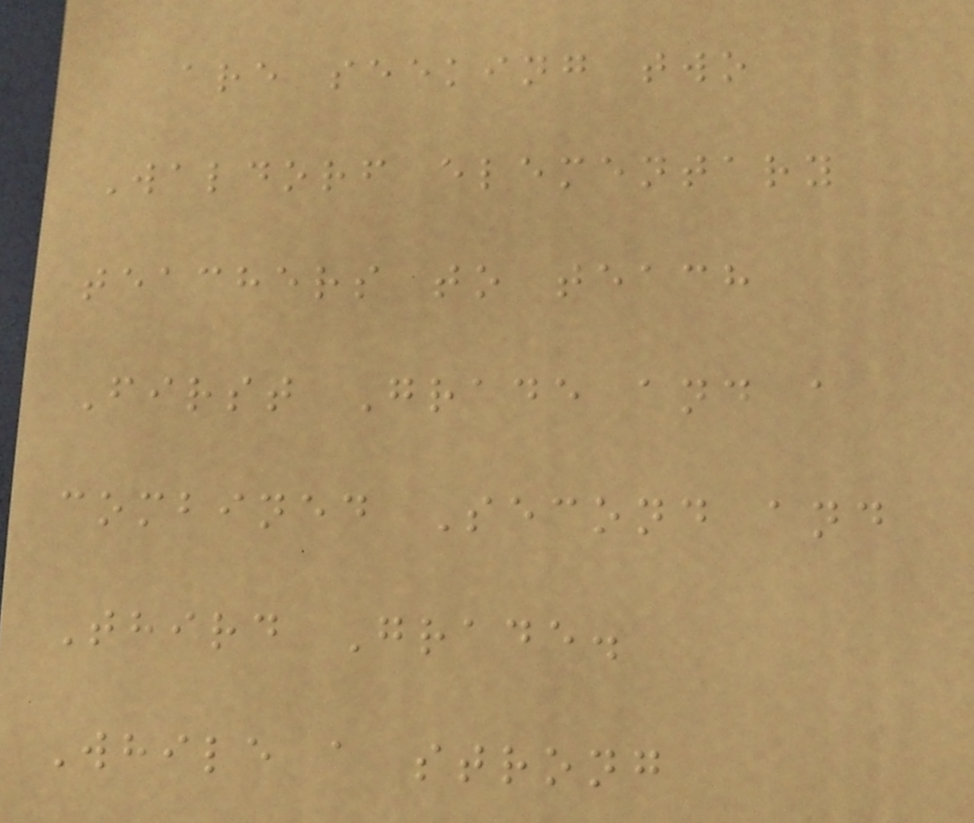are seeking two
Waldorf elementary
teachers to teach
First Grade and a
combined Second and
Third Grade.
While a strong
